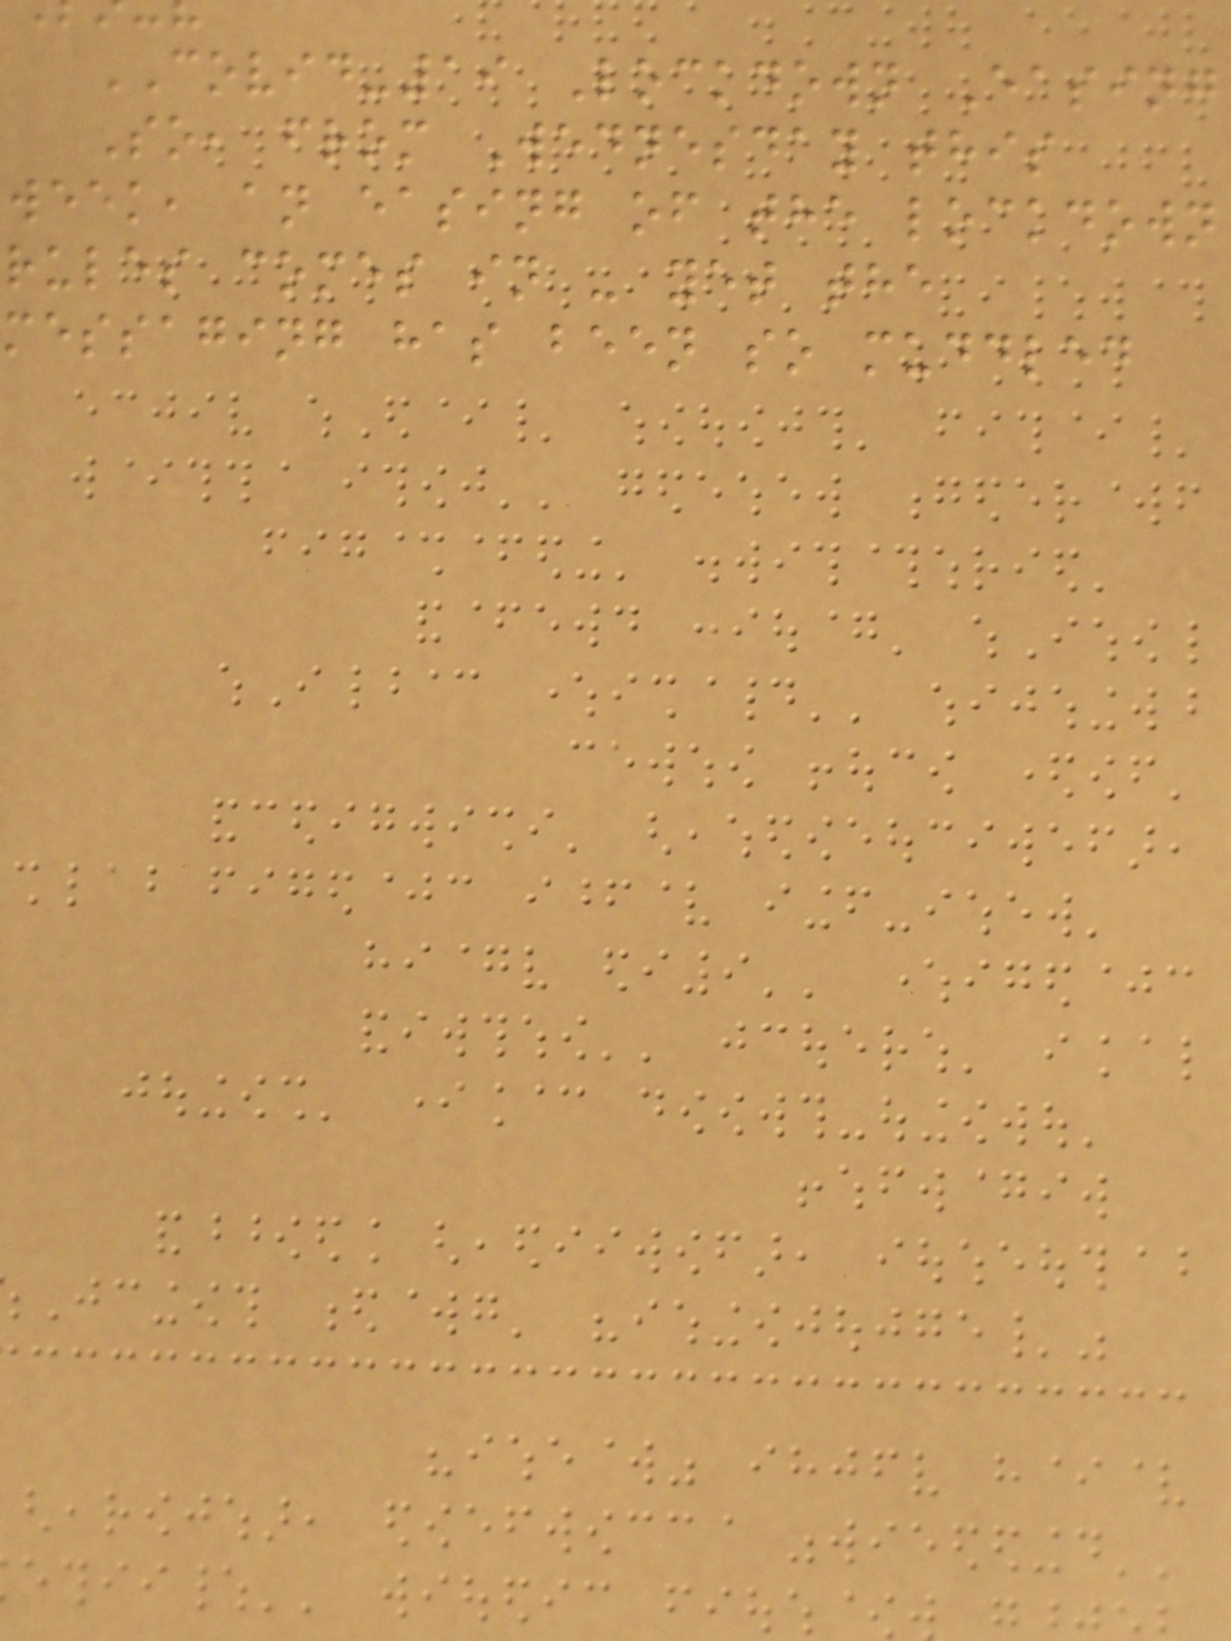COVID-19 Lockdown Easing
So, from Wednesday this
week, an easing of the lockdown
rules comes in - yet the
messaging has been so muddled
